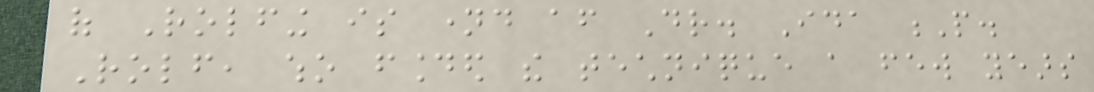of Rolfing is named after Dr. Ida P.
Rolf, who founded the technique a few years
